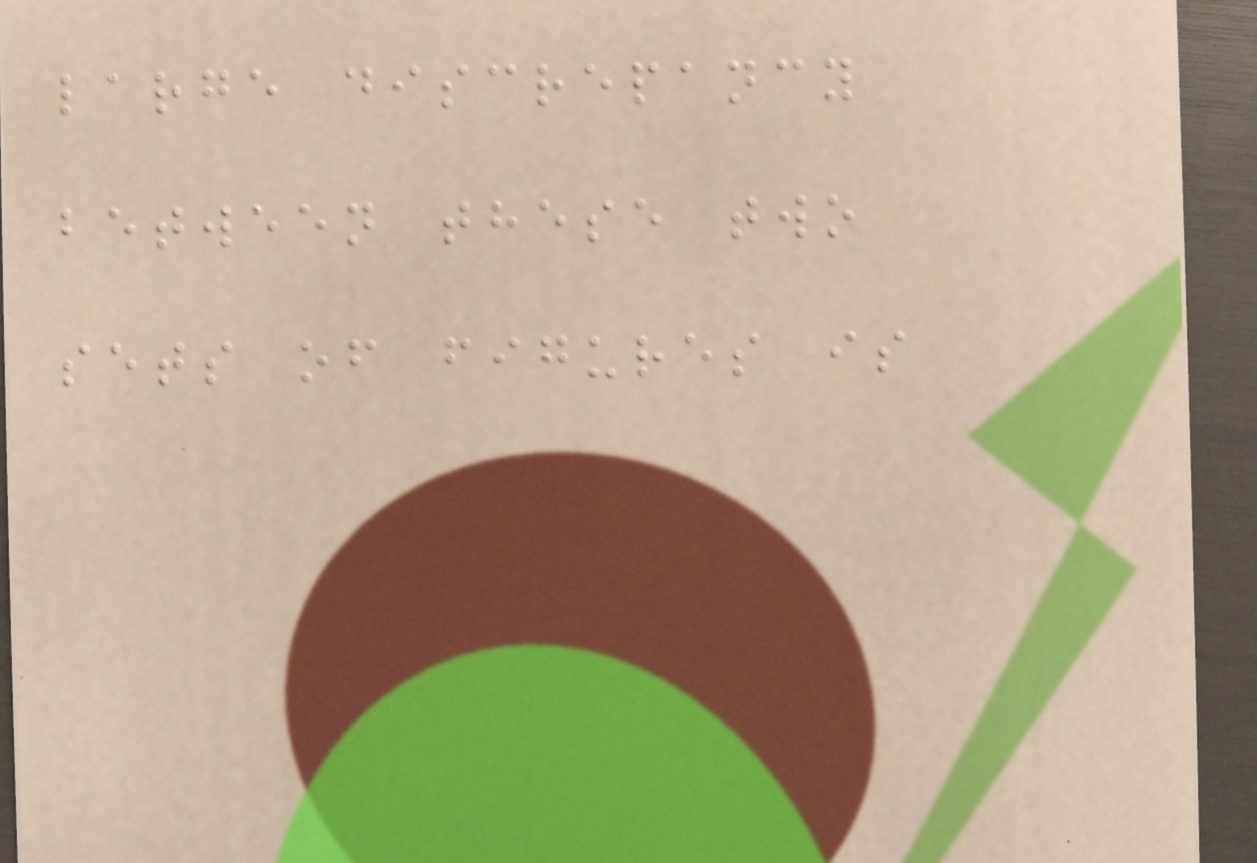large discrepancy
between these two
sets of figures is
